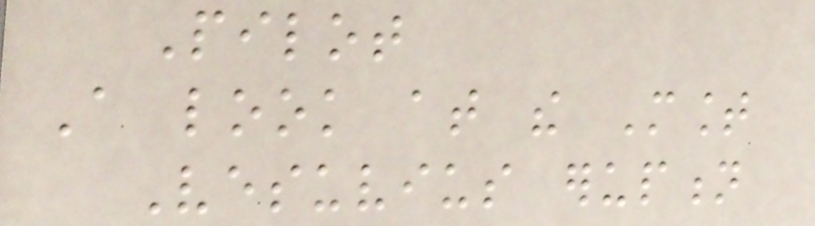Pilot
A look at the Mount
Vesuvius eruption
